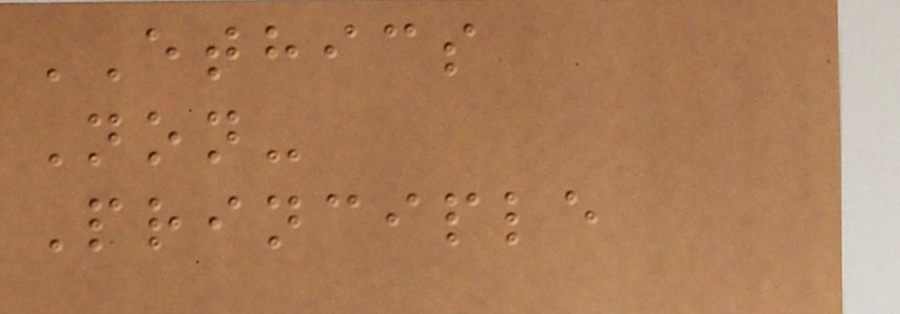ETHICS
Non-
Principle
